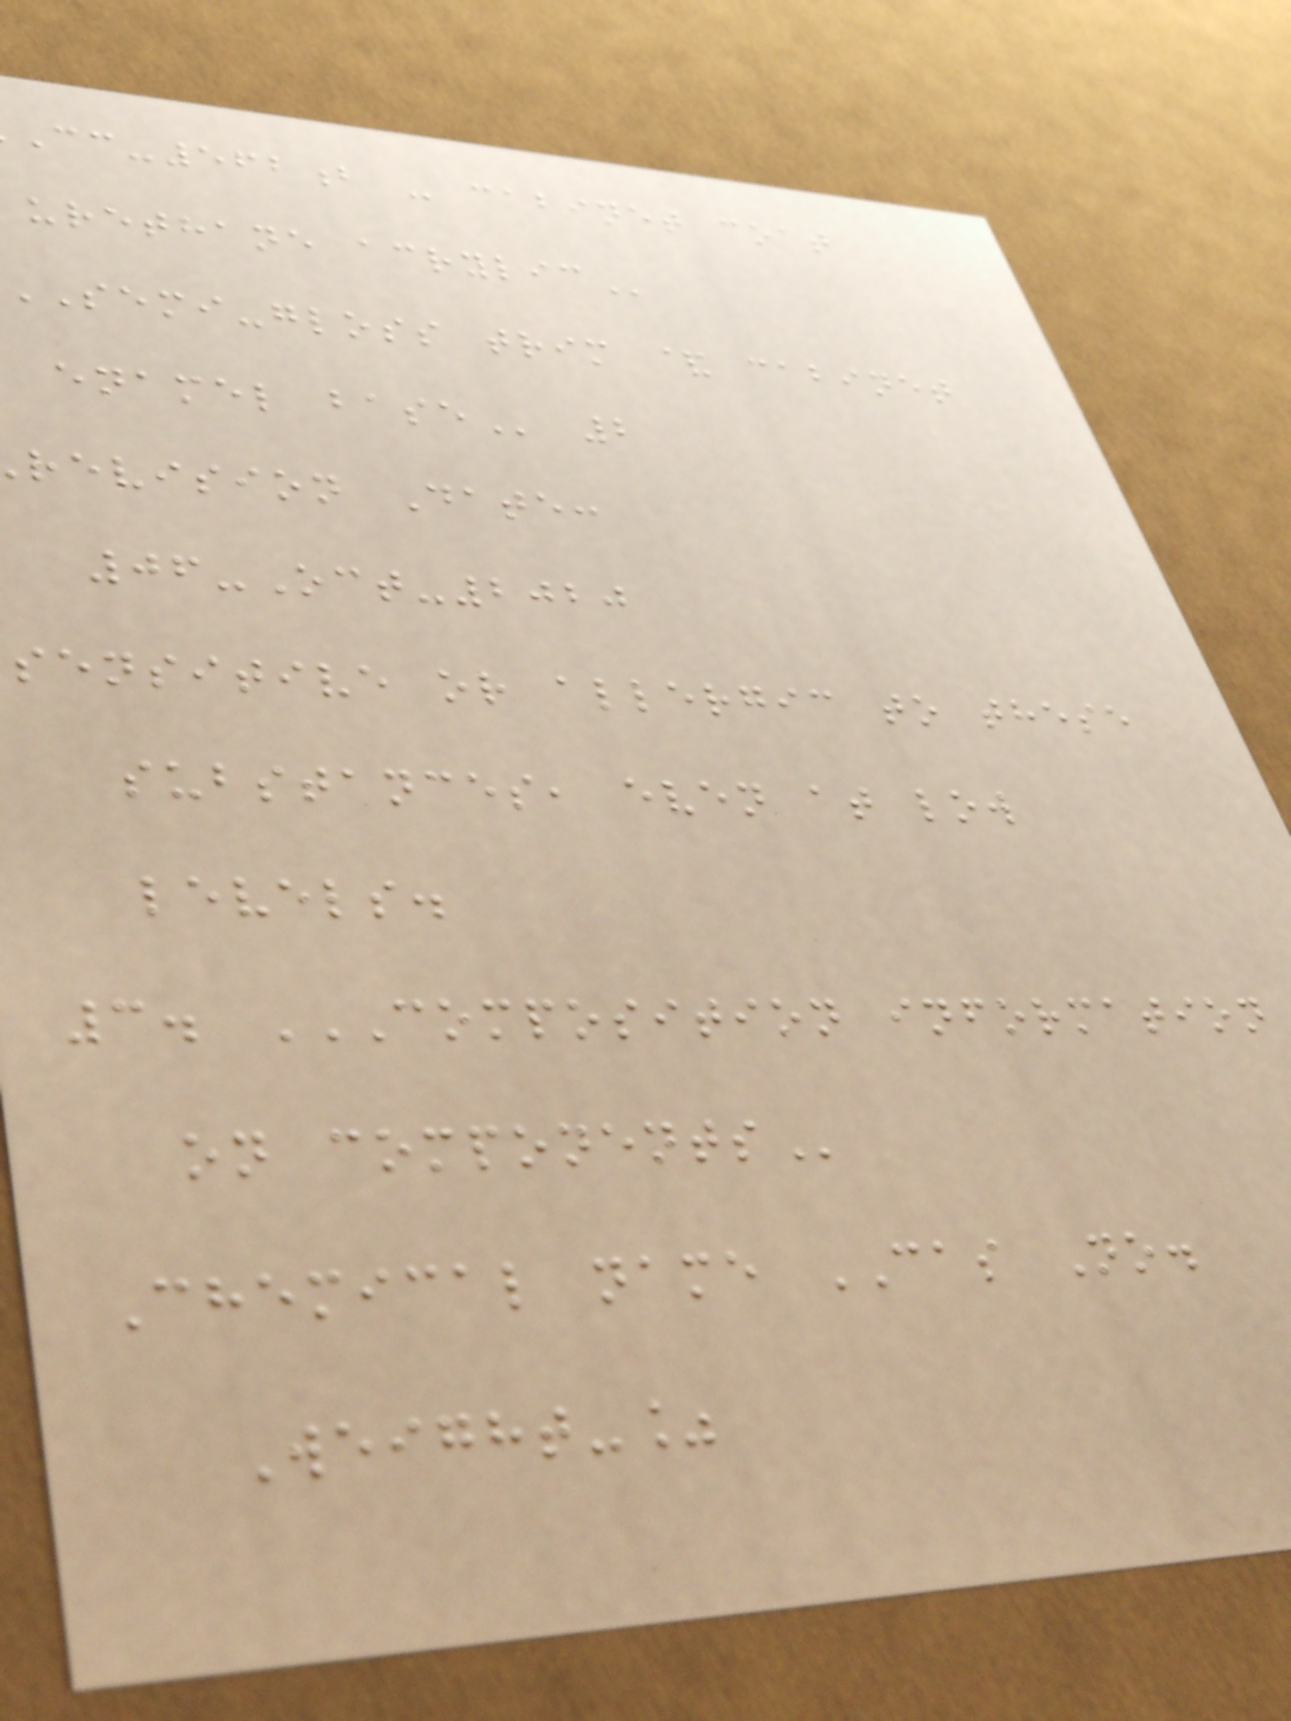cc-562b - cabinet coat
urethane
semi-gloss trim & cabinet
enamel
revision Date:
06-Oct-2020
sensitive or allergic to these
substances, even at low
levels.
3. COMPOSITION INFORMATION
Chemical name CAS No.
Weight-%
